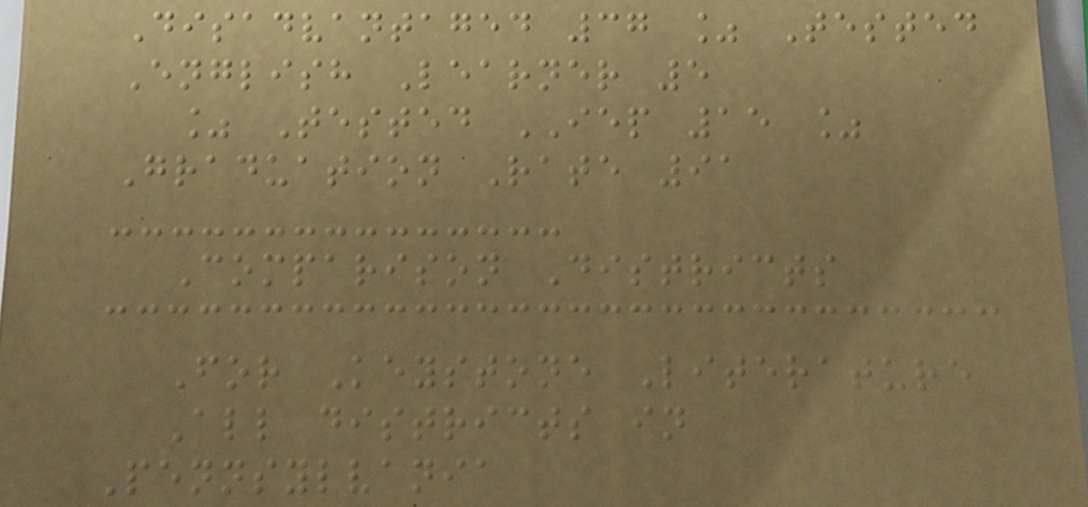Disadvantaged 37 % Tested
English Learner 5
% Tested IEP 15 %
Graduation Rate 91
Comparison Districts
For Keystone Literature
All districts in
Pennsylvania
